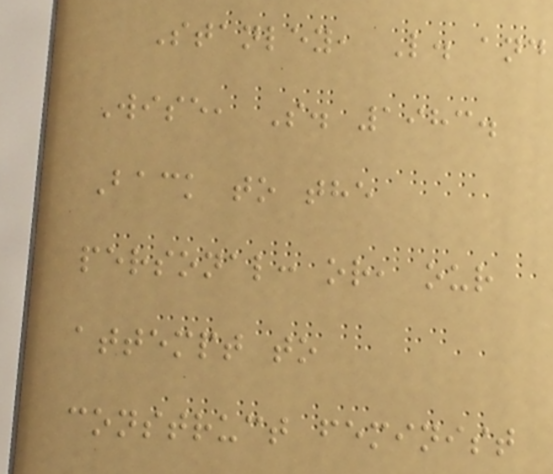Stanley, L. and
Wise, S. 1983.
Back to the
personal: or, our
attempt to
construct feminist
